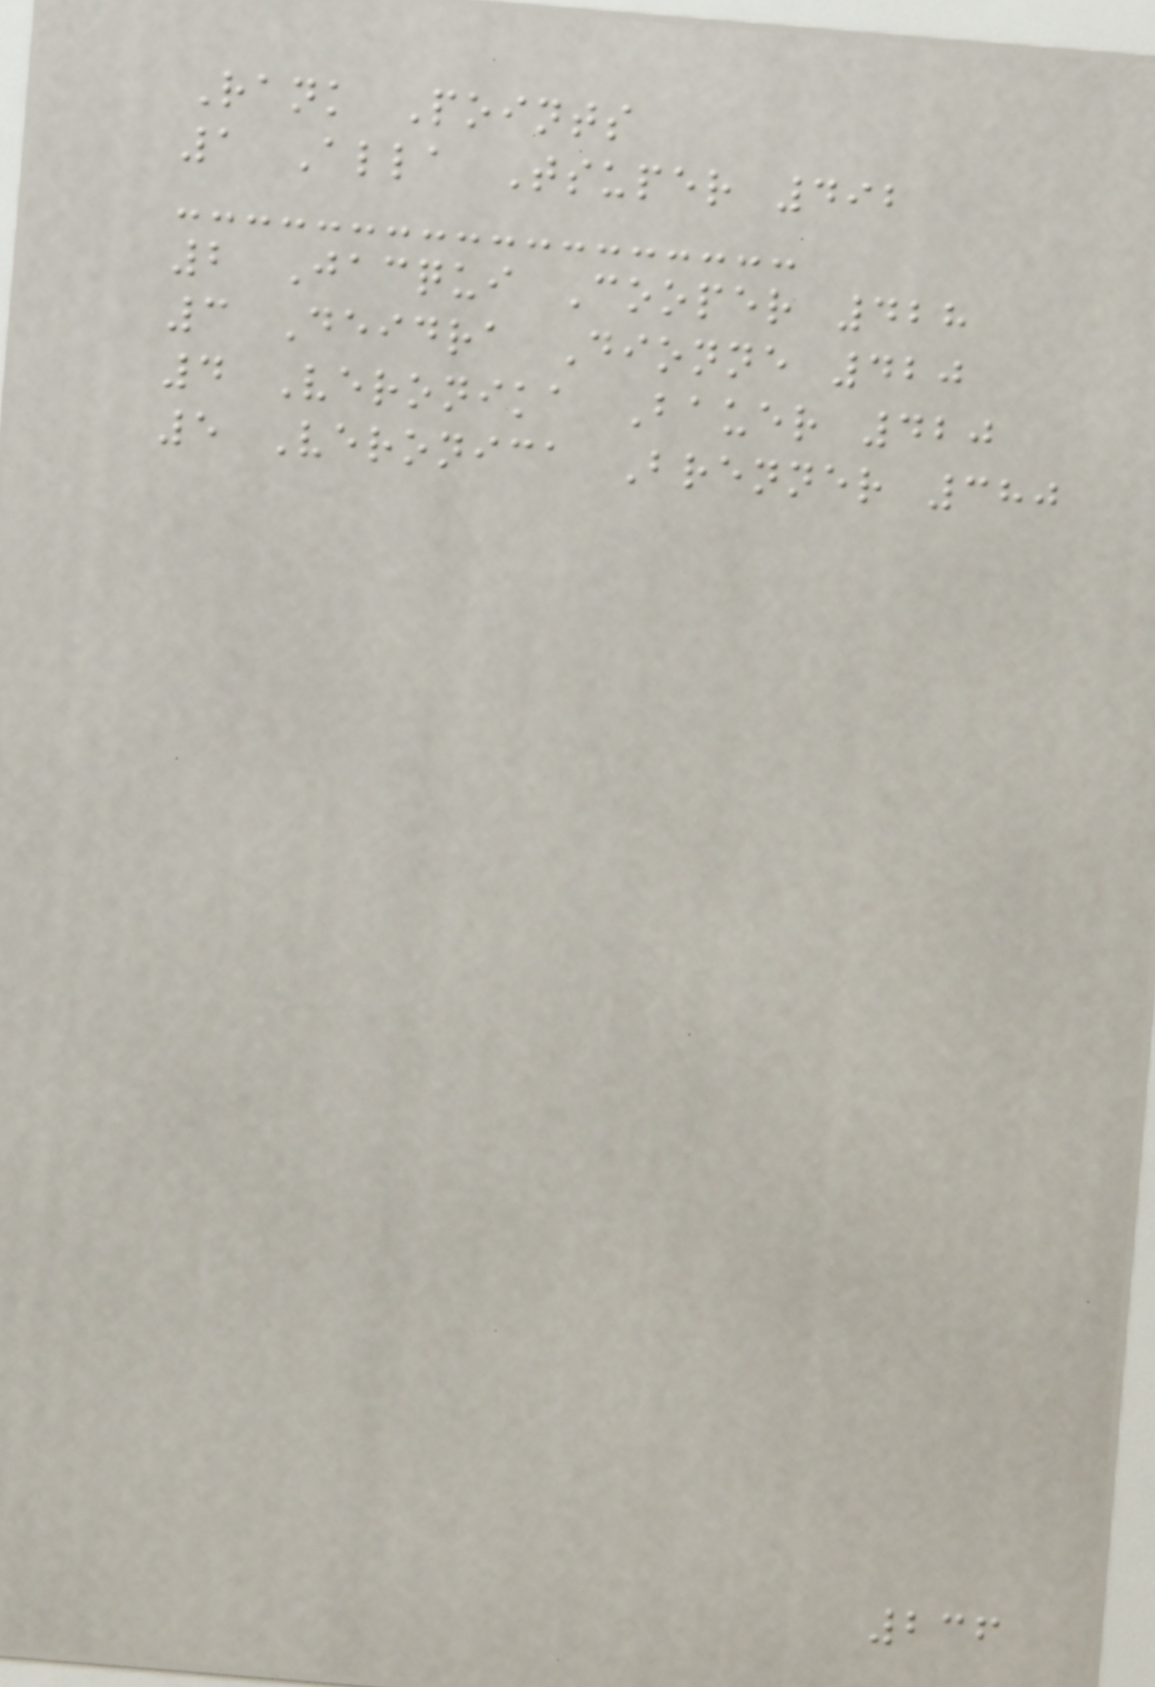Rank Points
1 Alla Tsuper 492
2 Jacqui Cooper 428
3 Deidra Dionne 420
4 Veronika Bauer 420
5 Veronica Brenner 380
236
